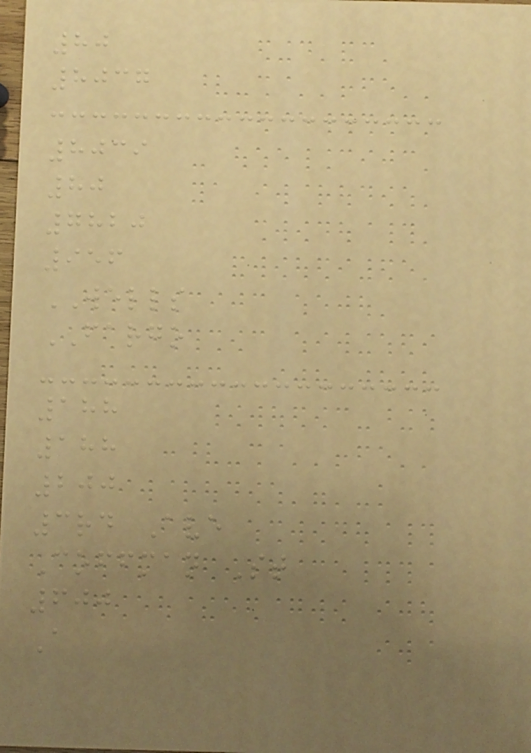80
8037
8039
80
7820
956
WELLS
FARGO
188
188
200
3rd Ave
Coffman St
600
A
